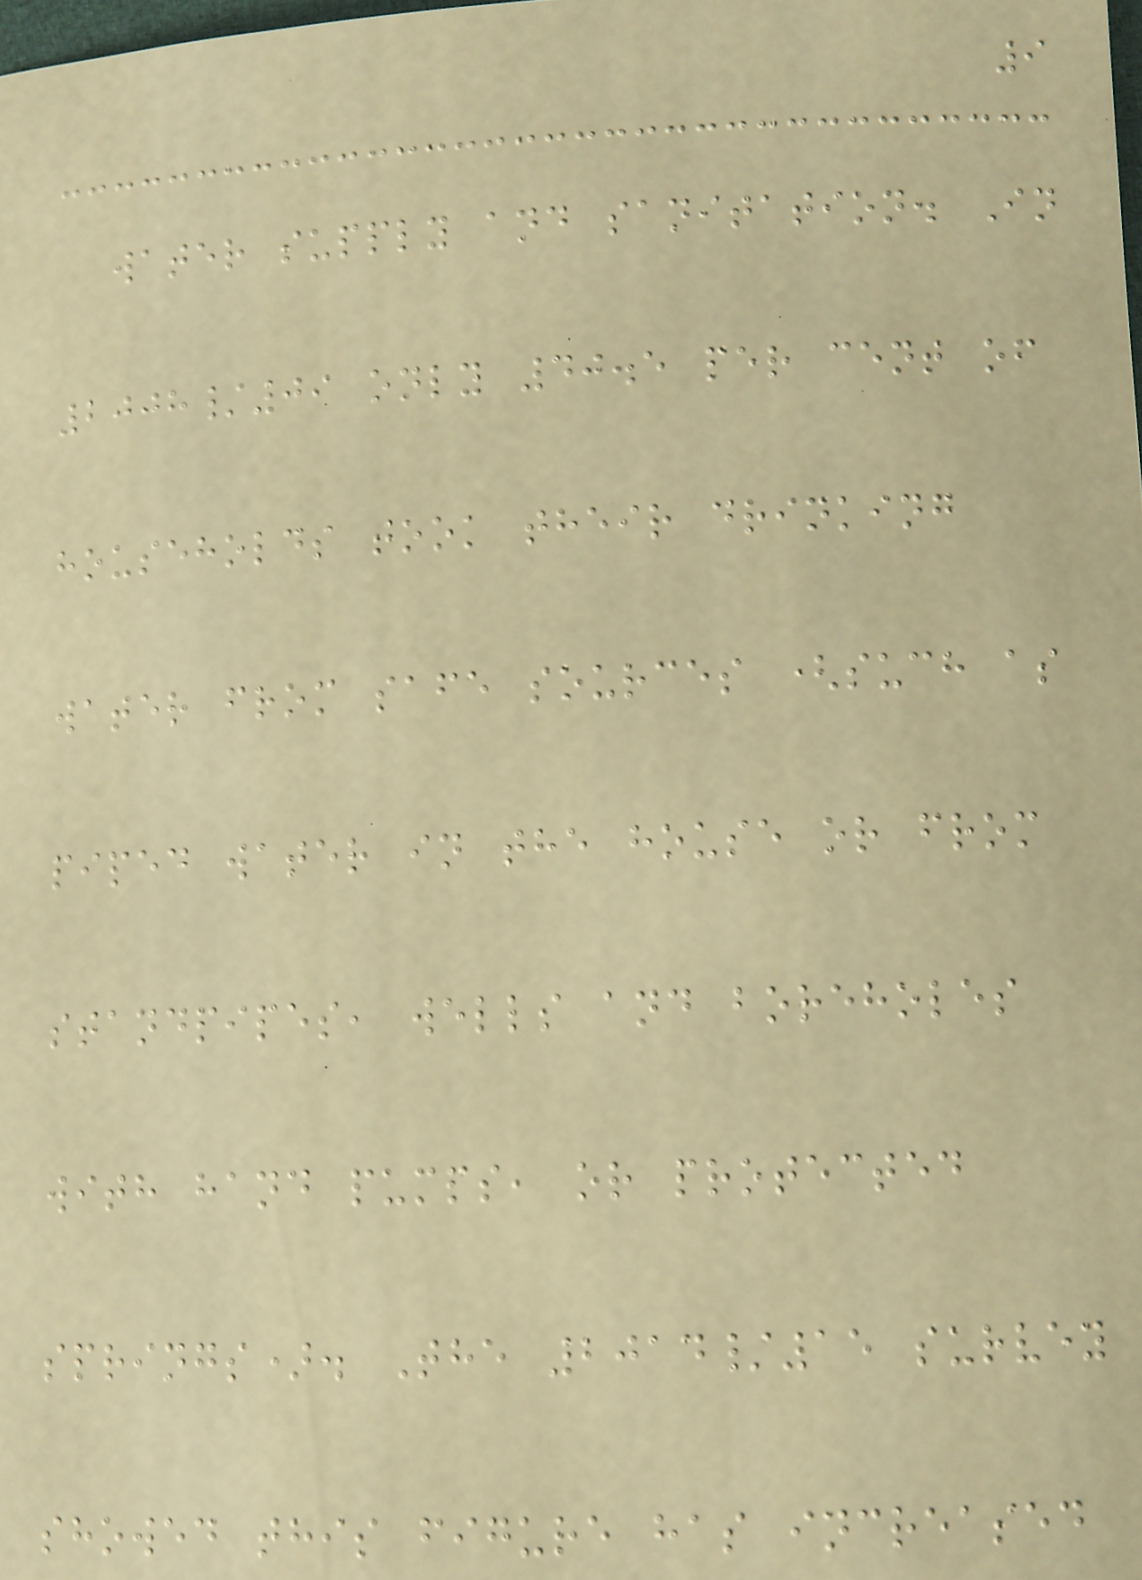9
water supply and sanitation. In
2008/09 only 40.5 per cent of
households took their drinking
water from safe sources (such as
piped water in the house or from
standpipes, wells and boreholes
with hand pumps, or protected
springs). The 2014/15 survey
showed this figure has increased
